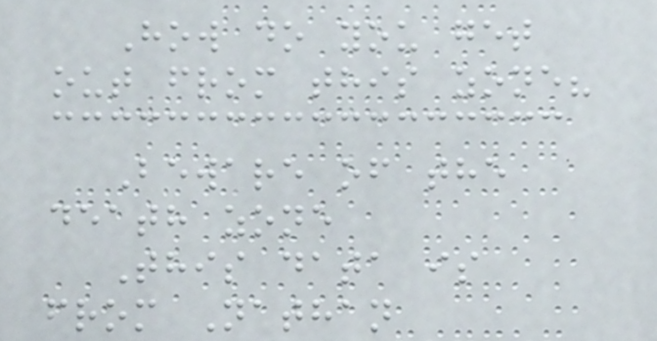How do you get
out from this zone?
Beware of the
death zone
This data is
from Nathan
